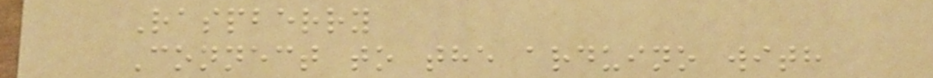Raspberry
Connect to the arduino with
